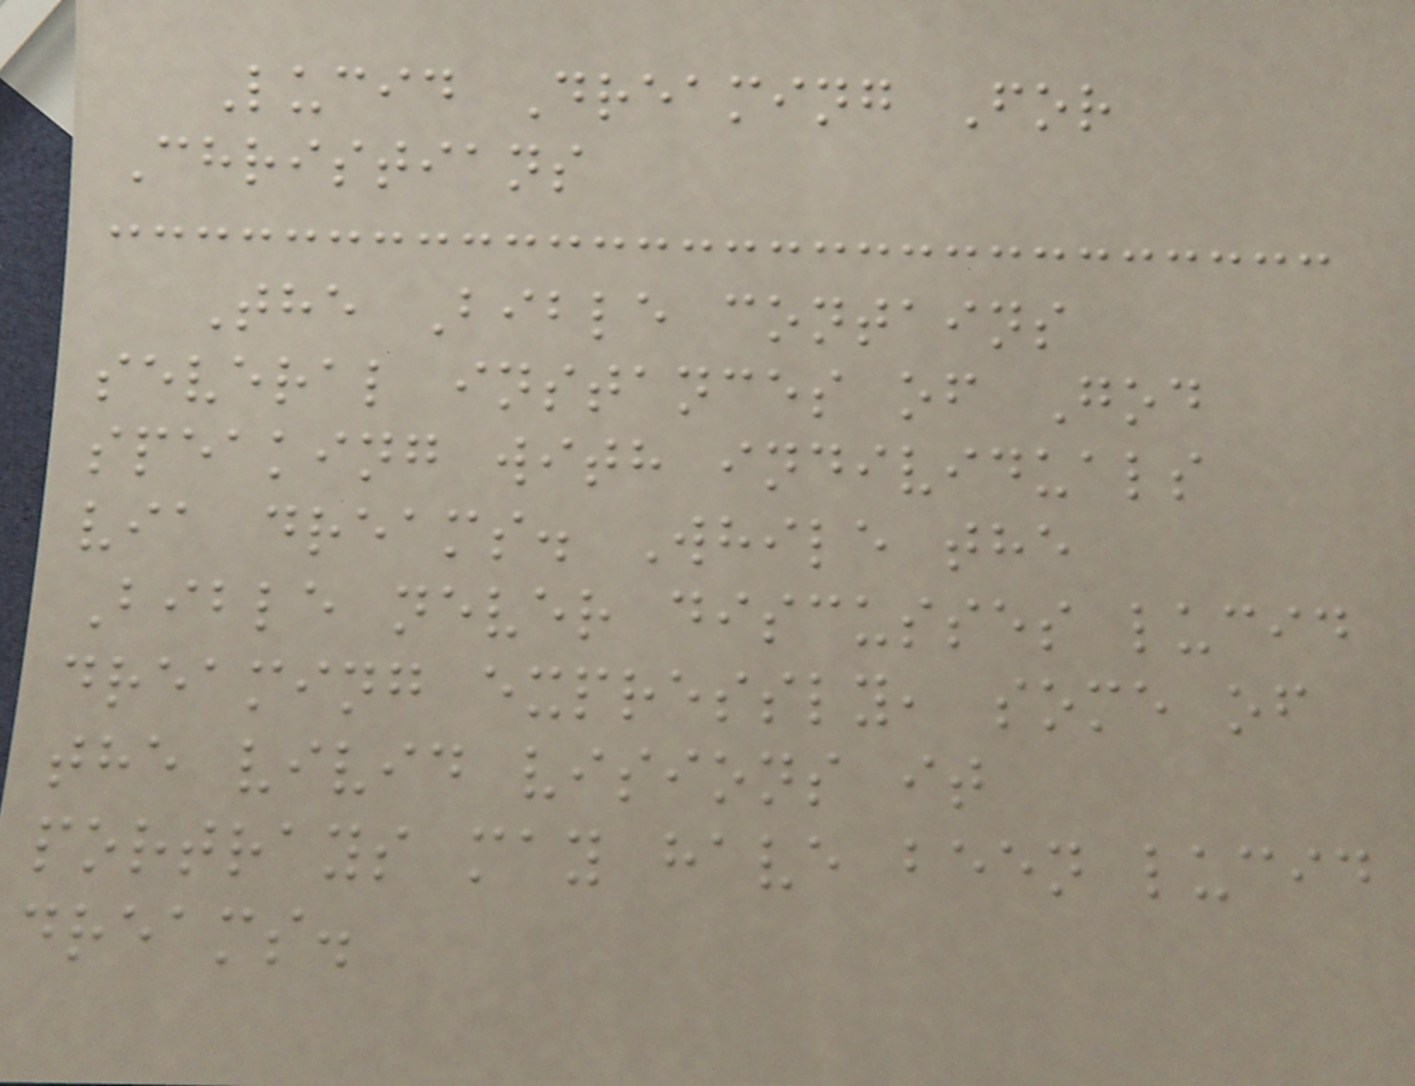Lucid Dreaming For
Christians
The Bible contains
several instances of God
speaking with individuals
via dreams. While the
Bible never discusses lucid
dreaming expressly, some of
the vivid visions it
portrays may have been lucid
dreams.
